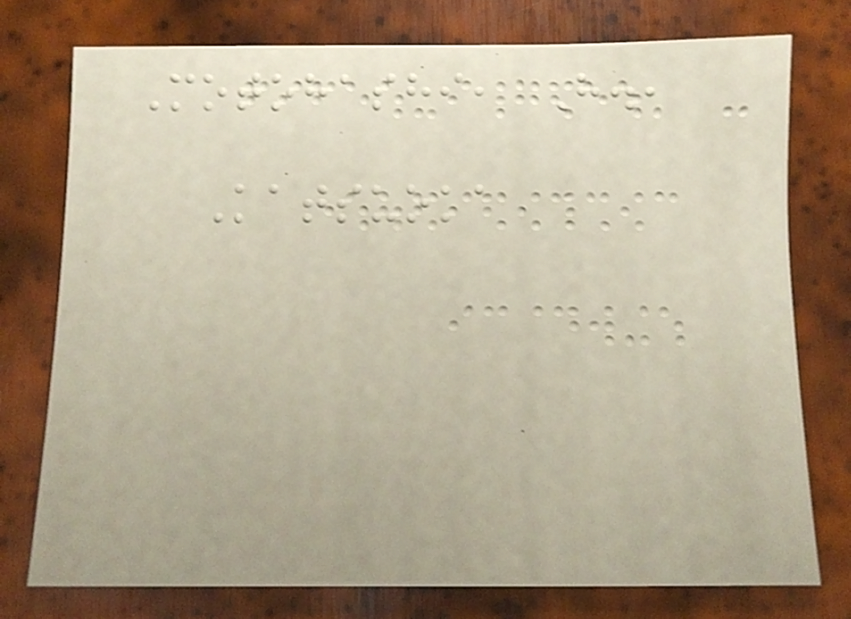Motohashi, H.,
Katsuoka
